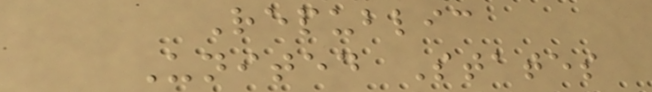Republic
United States
